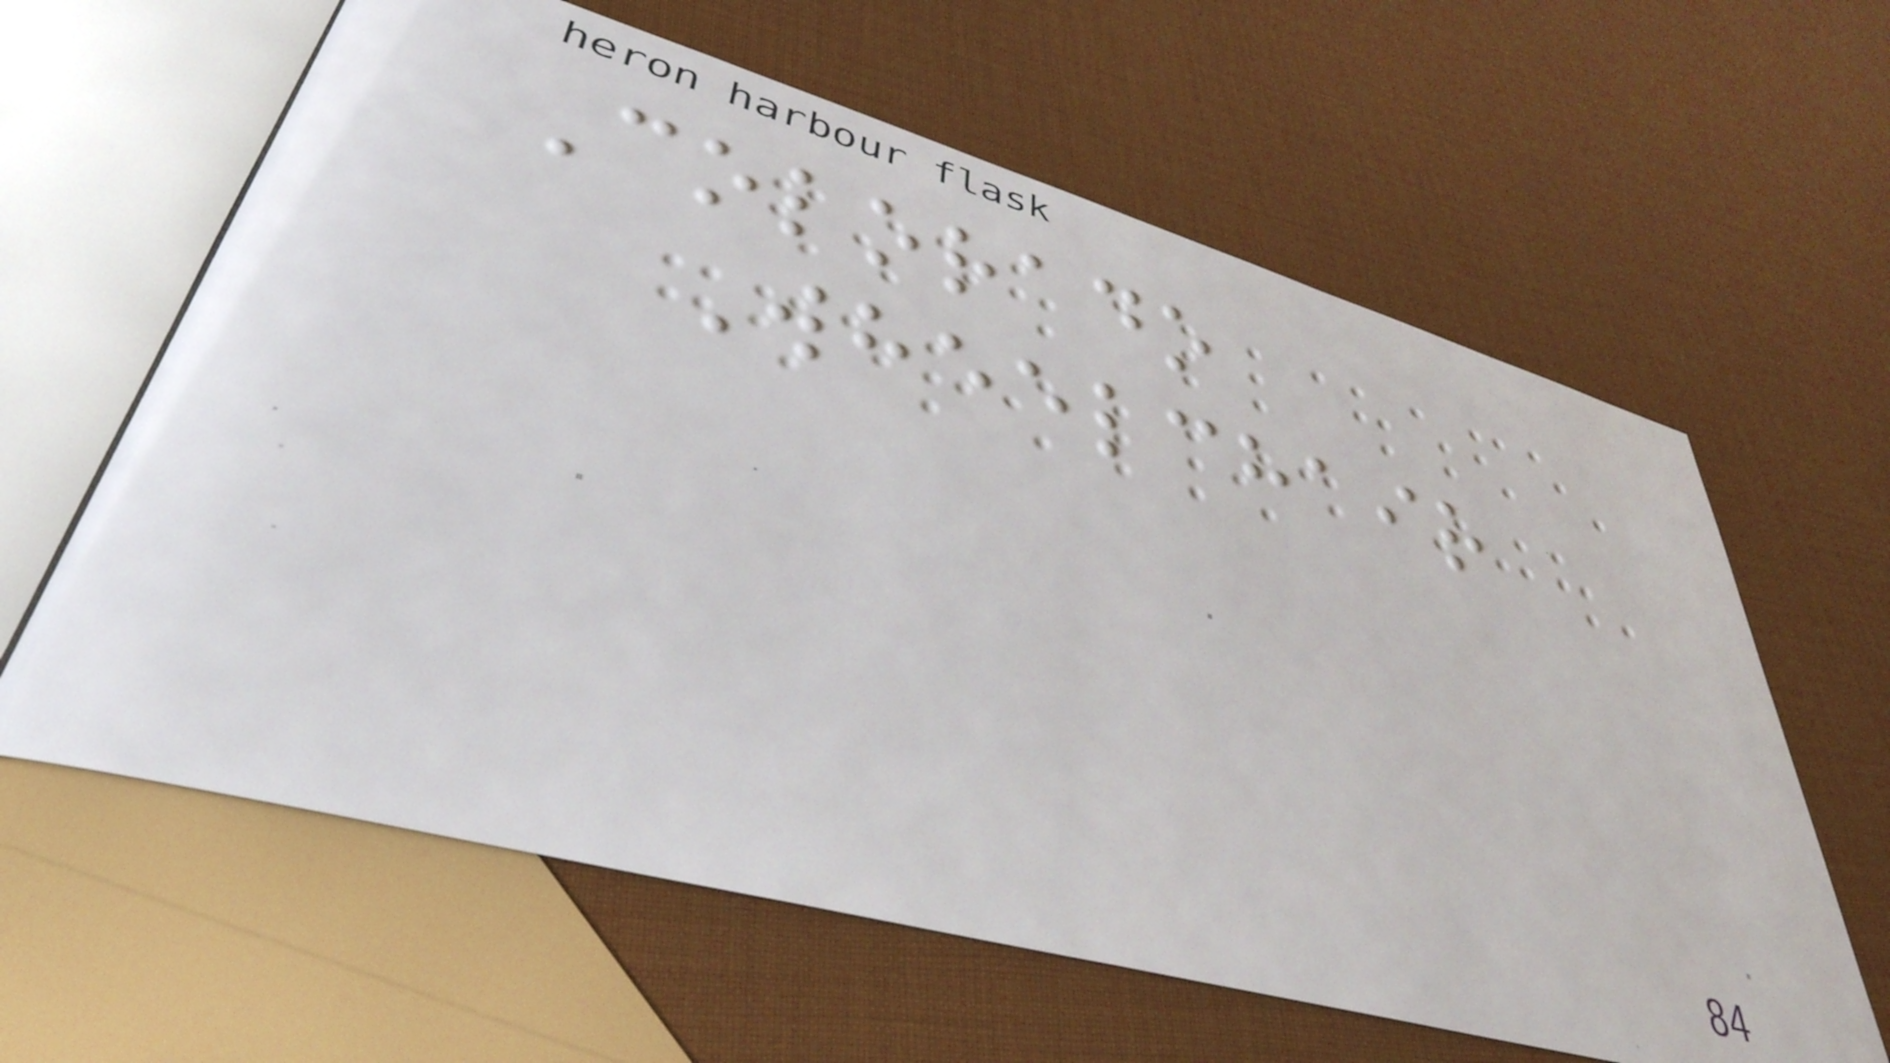Colorado
Wheelchair
